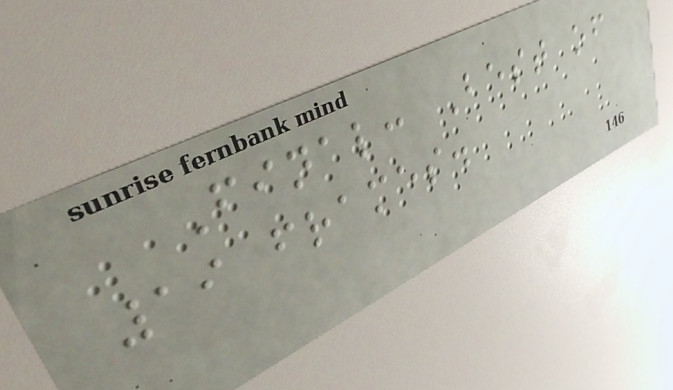Final: Best of
19 frames.
